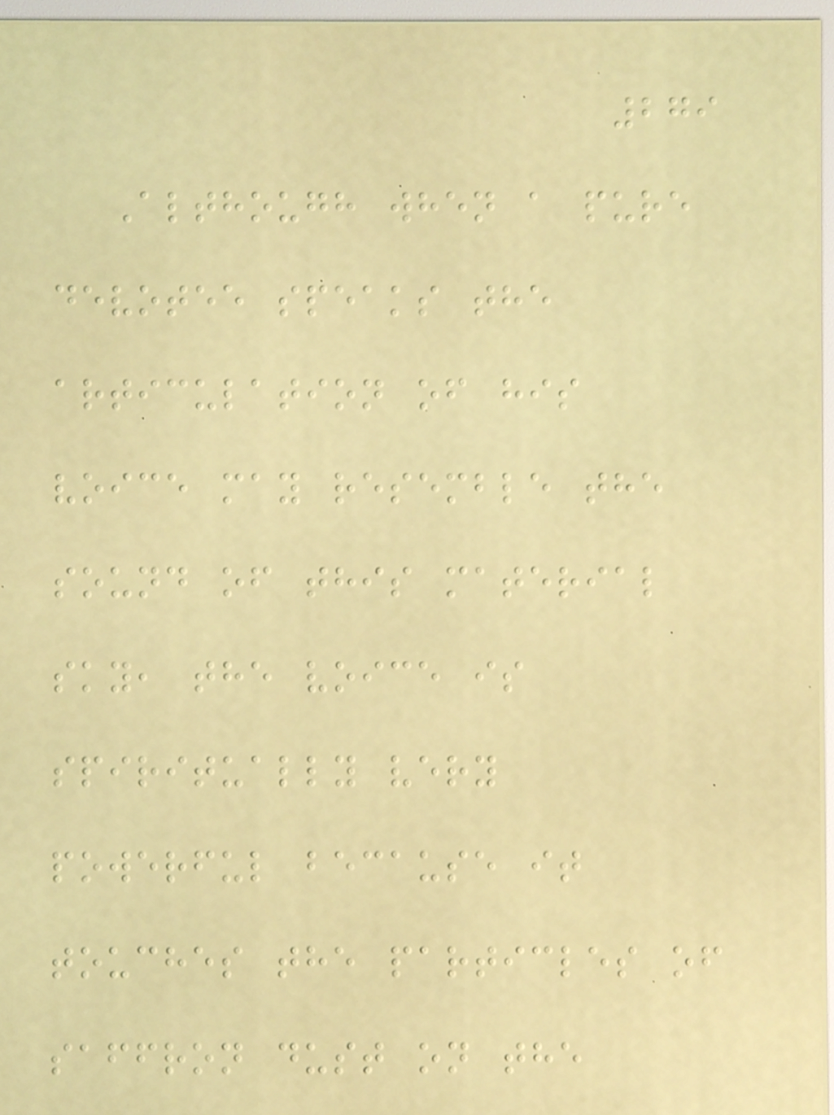279
Although when a pure
devotee speaks the
articulation of his
voice may resemble the
sound of this material
sky, the voice is
spiritually very
powerful because it
touches the particles of
saffron dust on the
